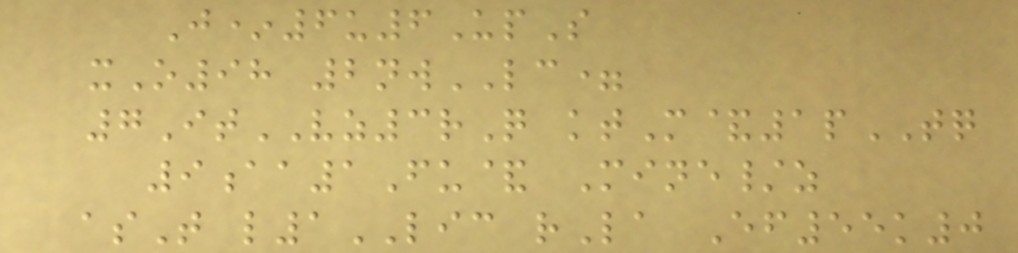J*6u6UpS
xO98 2nwLC=
7ItVZ3rQ ktM&1pTQ
9aa1Fu& Mine/z
asT l1LIC rLa Ef55k0
